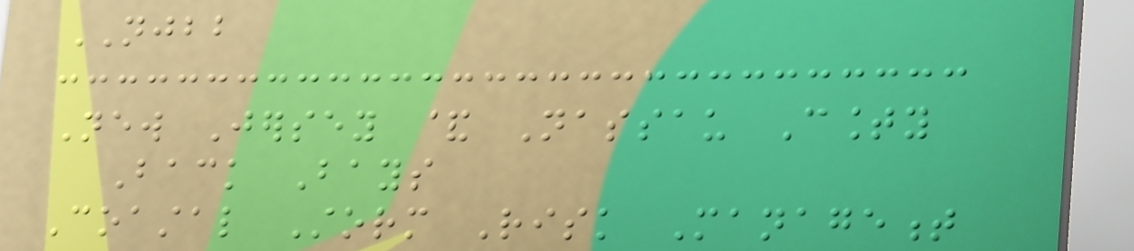NJBB
New Jersey & Nassau County
Back Bays
Coastal Storm Risk Management
